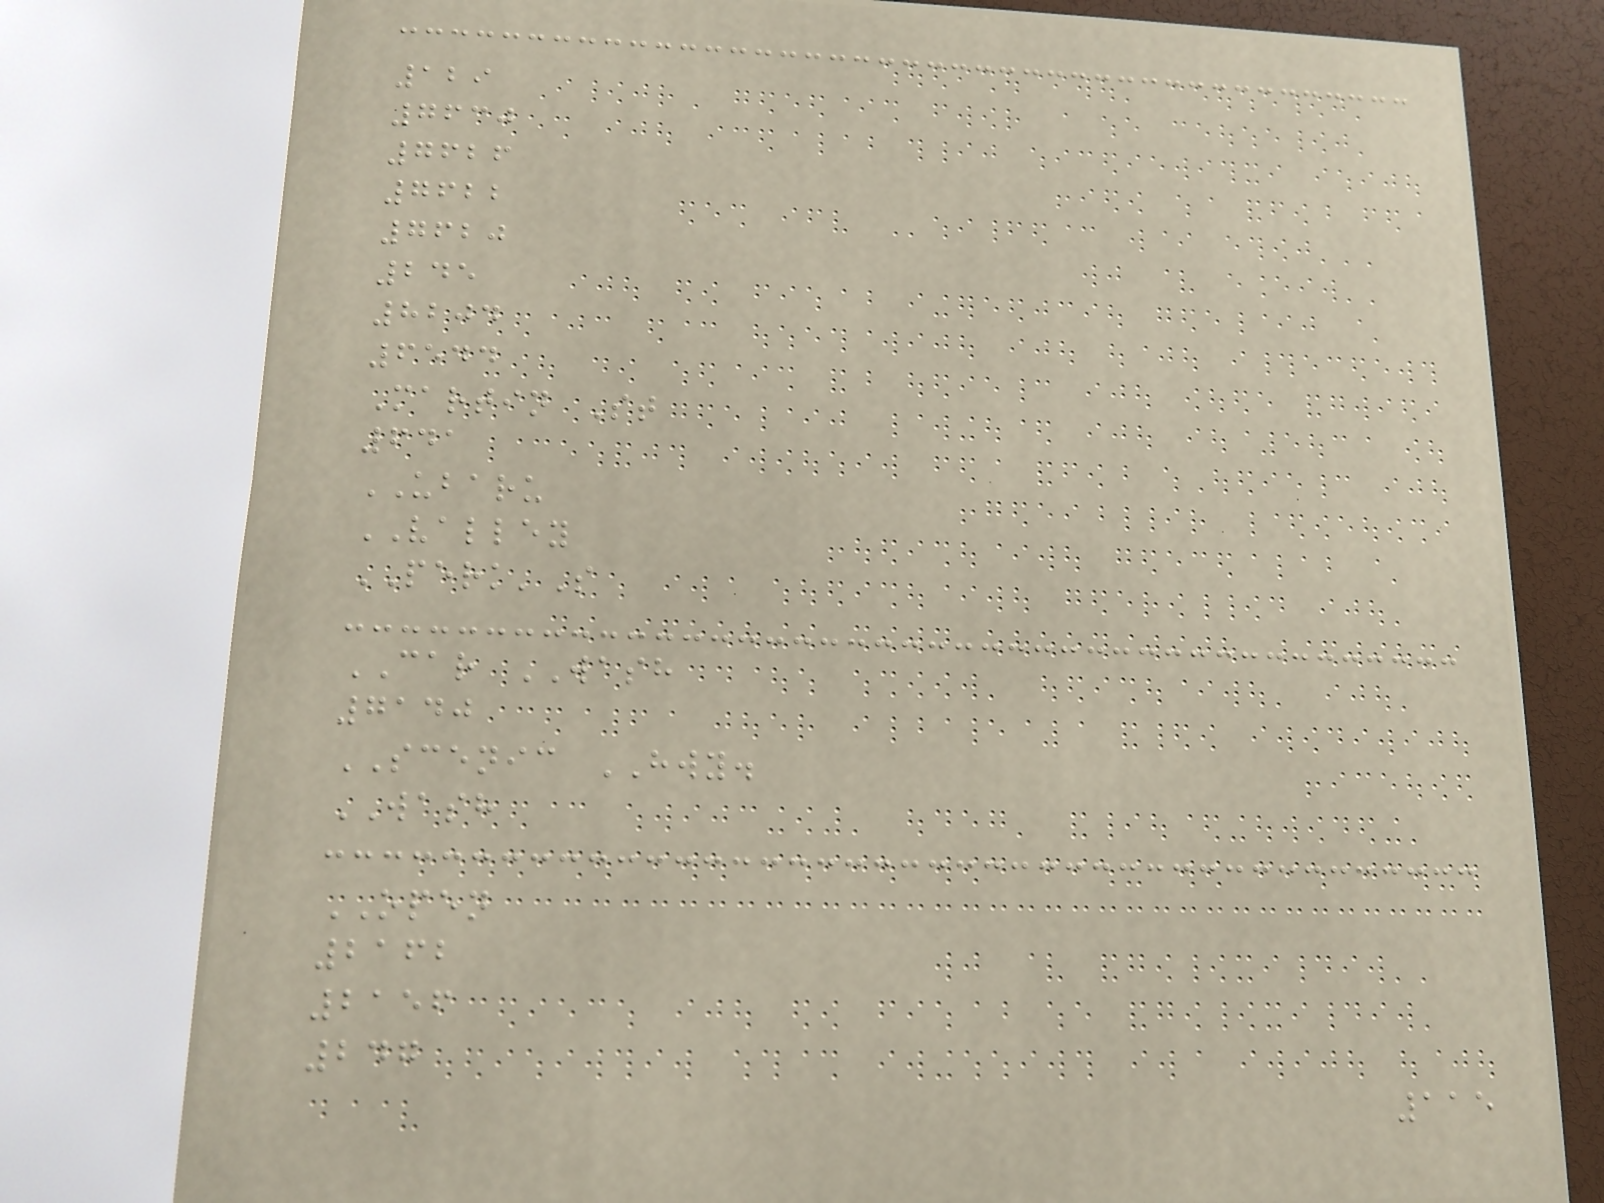129
7630
7626
7622
7620
245
8204
6544
Martin St
641
UBARU
VALLEY
PERK'S
CAR WASH
7140
SCENIC HWY.
WASH
OPEN
2162
2156
247
115
